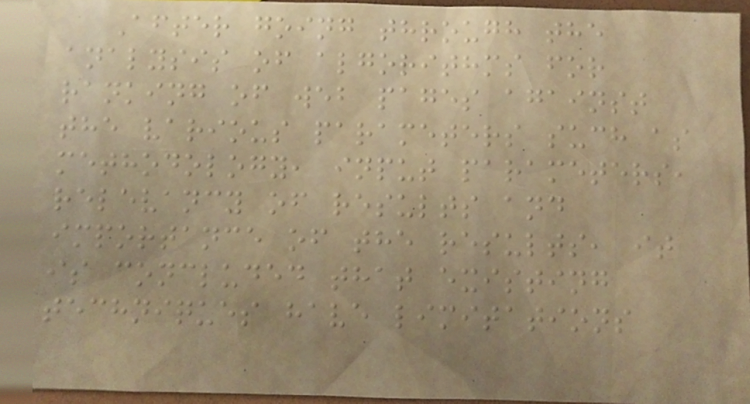After going through the
analysis of algorithms for
ranking of web pages against
the various parameters such as
methodology, input parameters,
relevancy of results and
importance of the results, it
is concluded that existing
techniques have limitations
